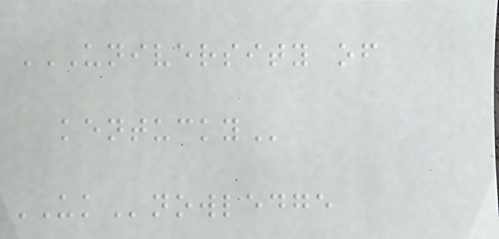UNIVERSITY OF
KENTUCKY
UKnowledge
